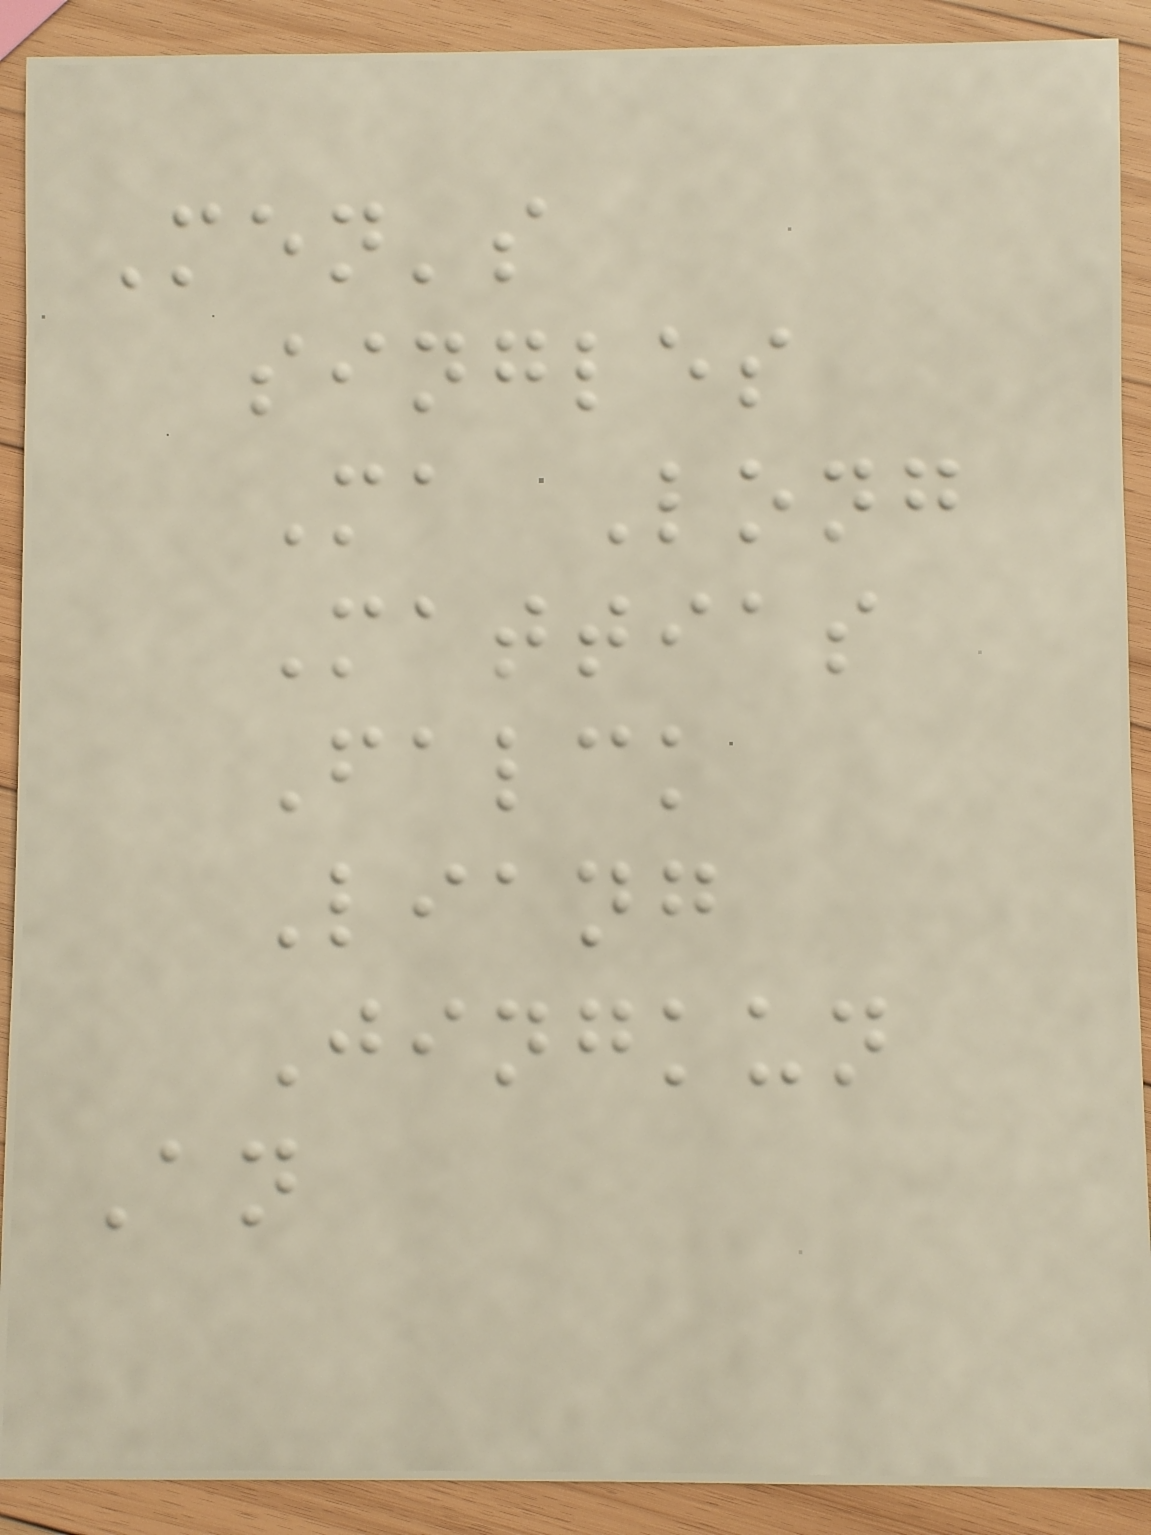Men's
singles
Ma Long
Mattias
Falck
Liang
Jingkun
An
